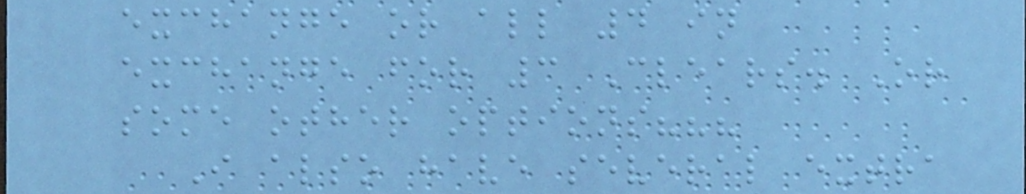exchange or all 4 in
exchange for 3 Clears. Or
some other options???
I also have several extra
